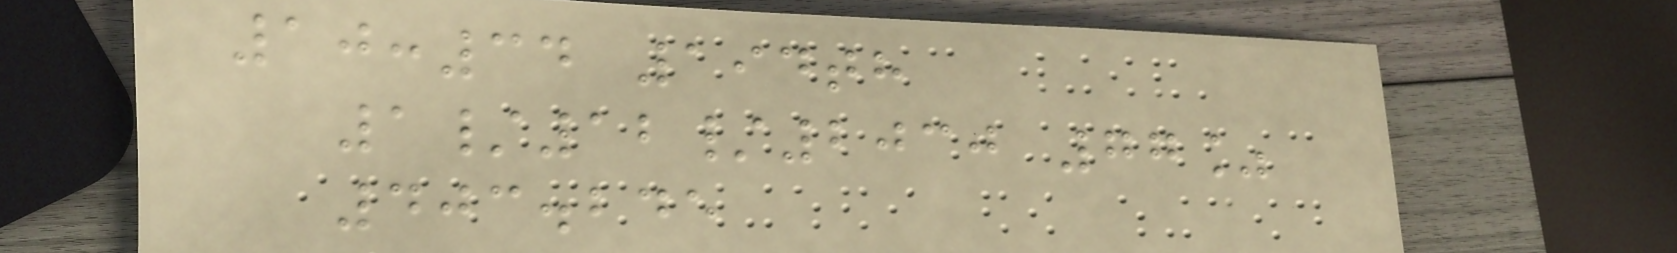10:34 194th
1/12/2030 77%
403.245
